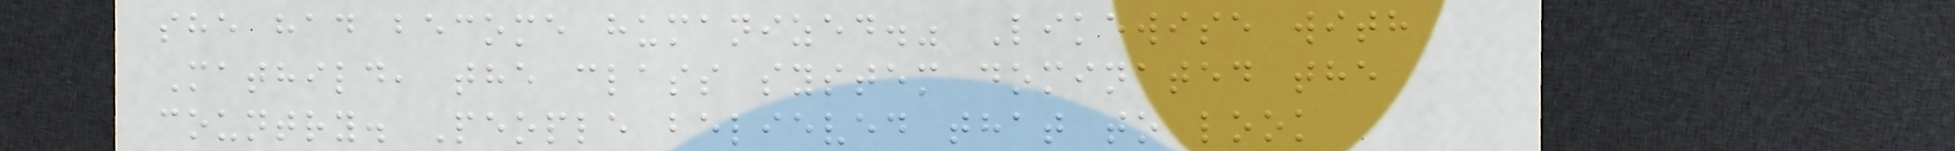she had become humanized." Likewise with
Mathild, the class system dominated the
country. People believed that to look
